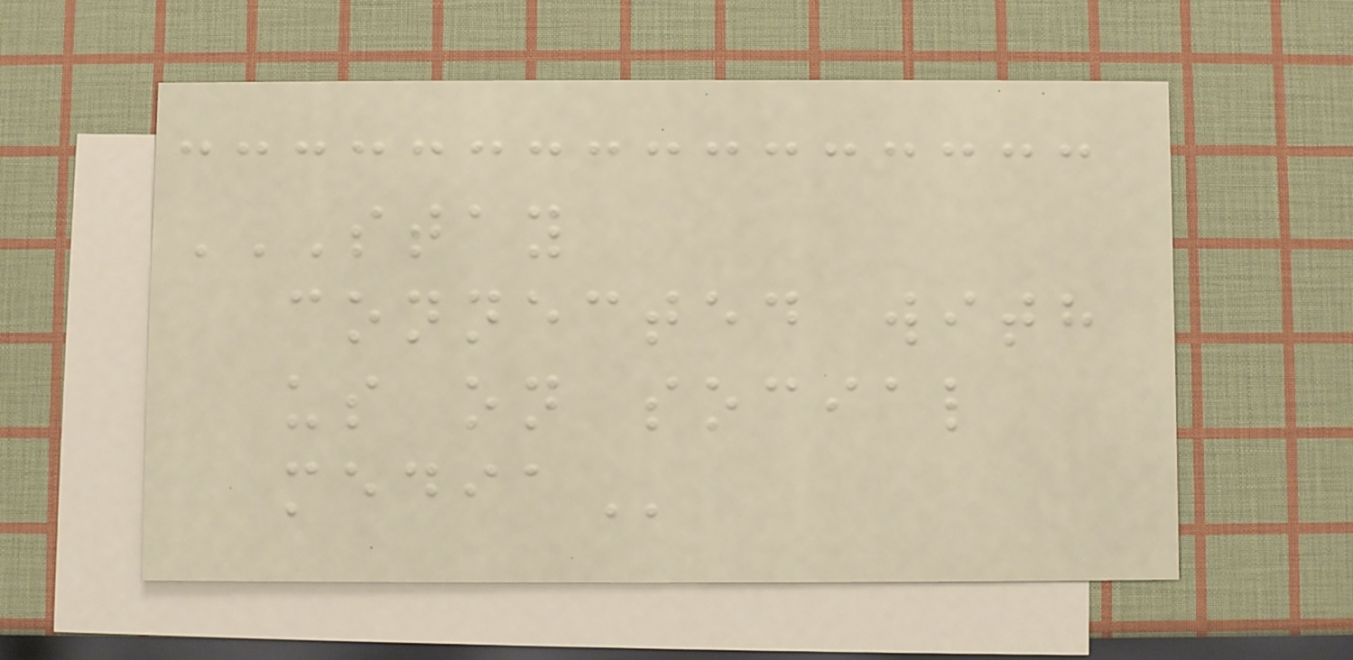STAY
CONNECTED WITH
US ON SOCIAL
MEDIA
